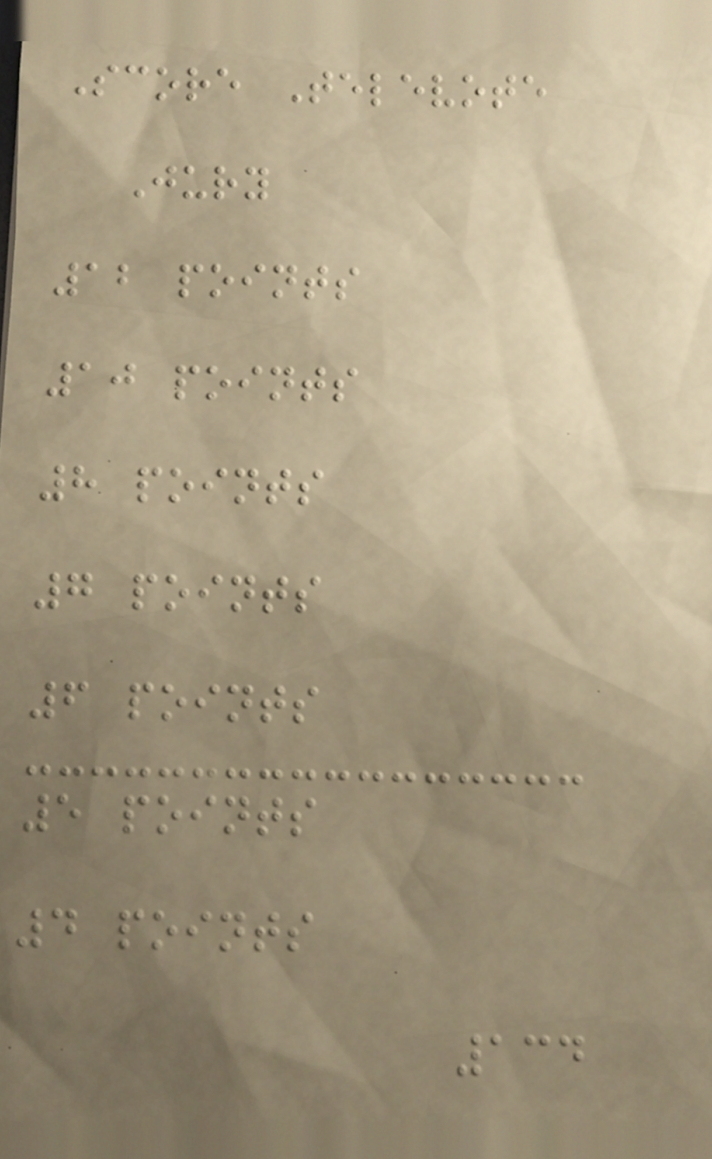Score Televote
Jury
12 points
10 points
8 points
7 points
6 points
5 points
4 points
134
